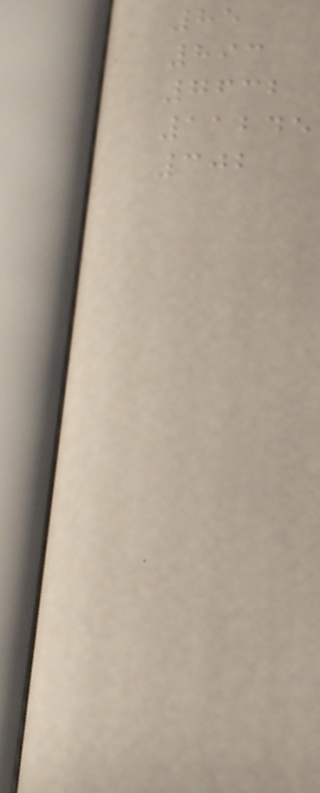85
893
7632
11245
302
